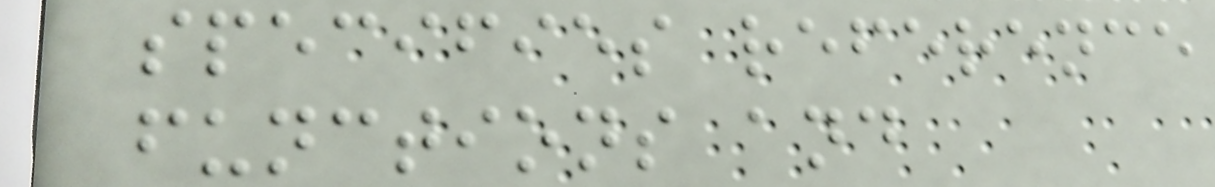specifies reference
functions and
